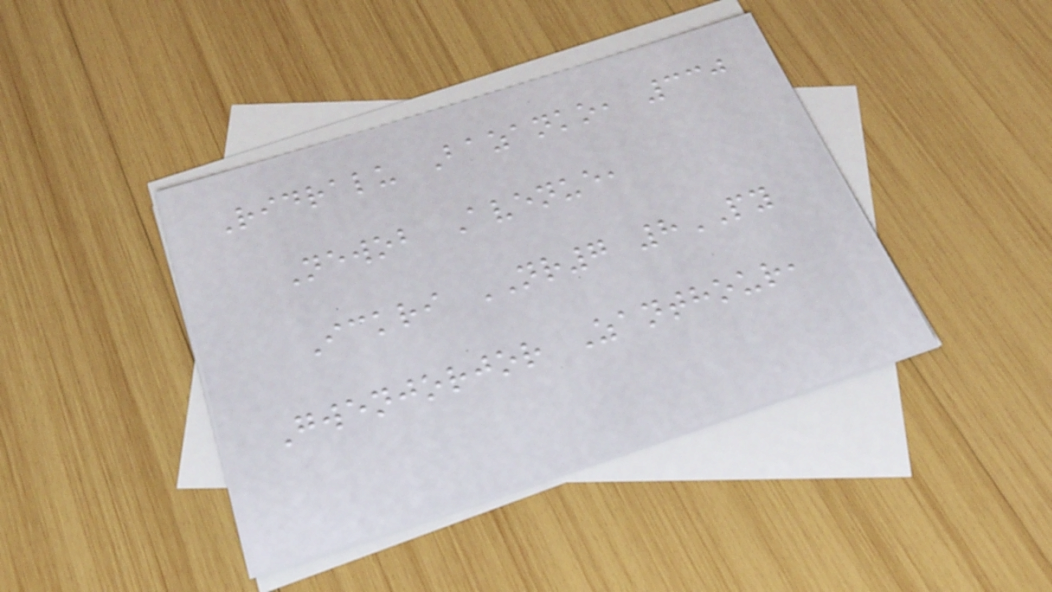Ridralu Bazanko, 330
Newob Avenue,
Ickri NR7 8PY
Gwenjorjor Zanthour,
